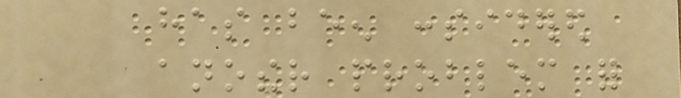has been considered
another problem for
